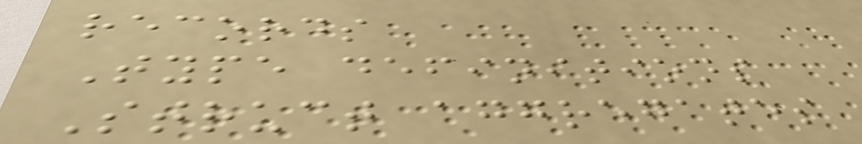records
Type definitions
Struct aggregates
